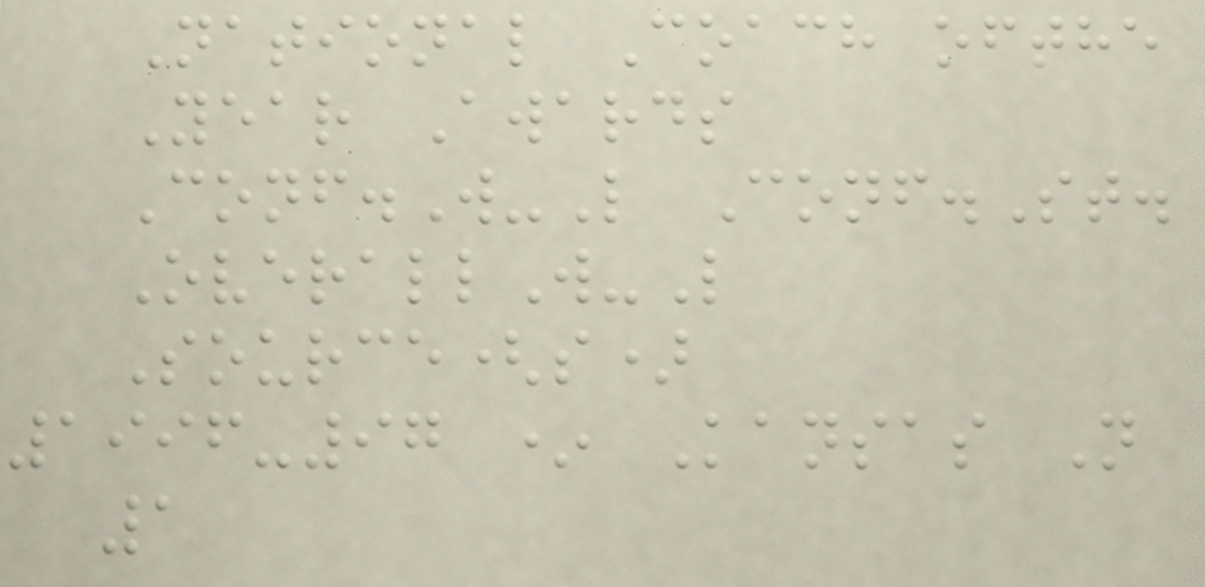National Coach ofthe
Year Awards
Conf.W-L Conf.St.
OverallW-L
Source(s)
1996-97 * Kansas N
1
